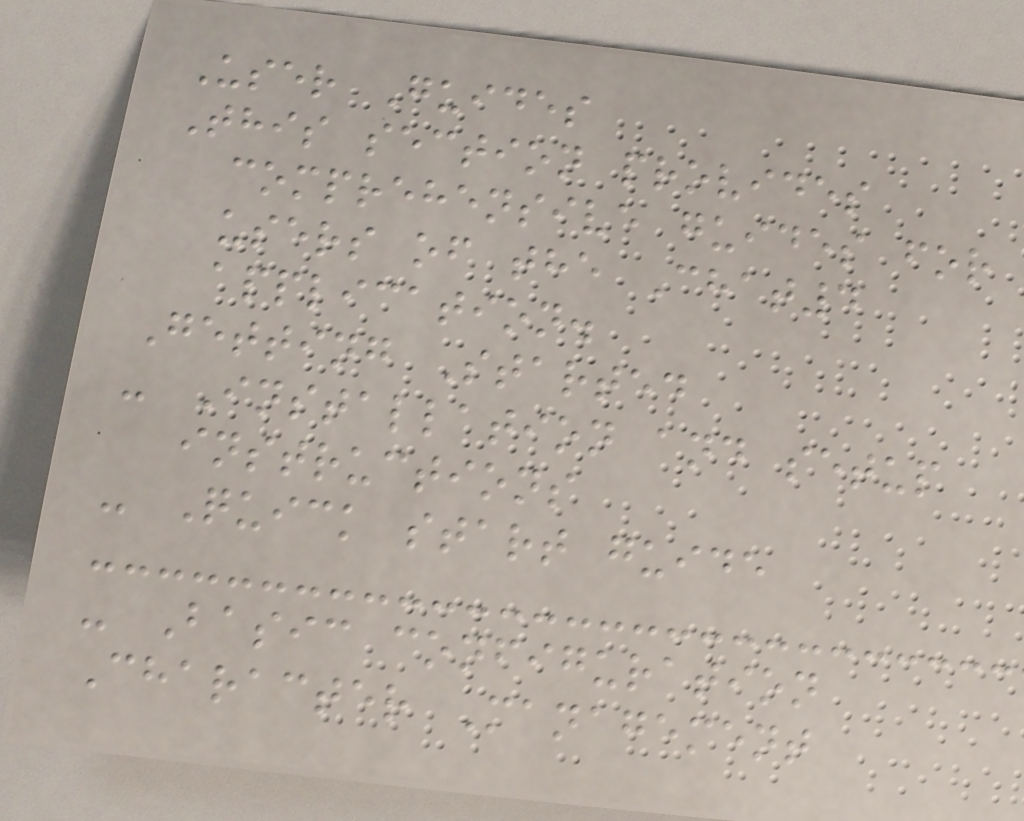User Guides
This section provides
comprehensive guides for
users of the Chat4
application.
Getting Started
- Installation and setup
instructions
- Quick start guide
- Basic configuration
Character Management
